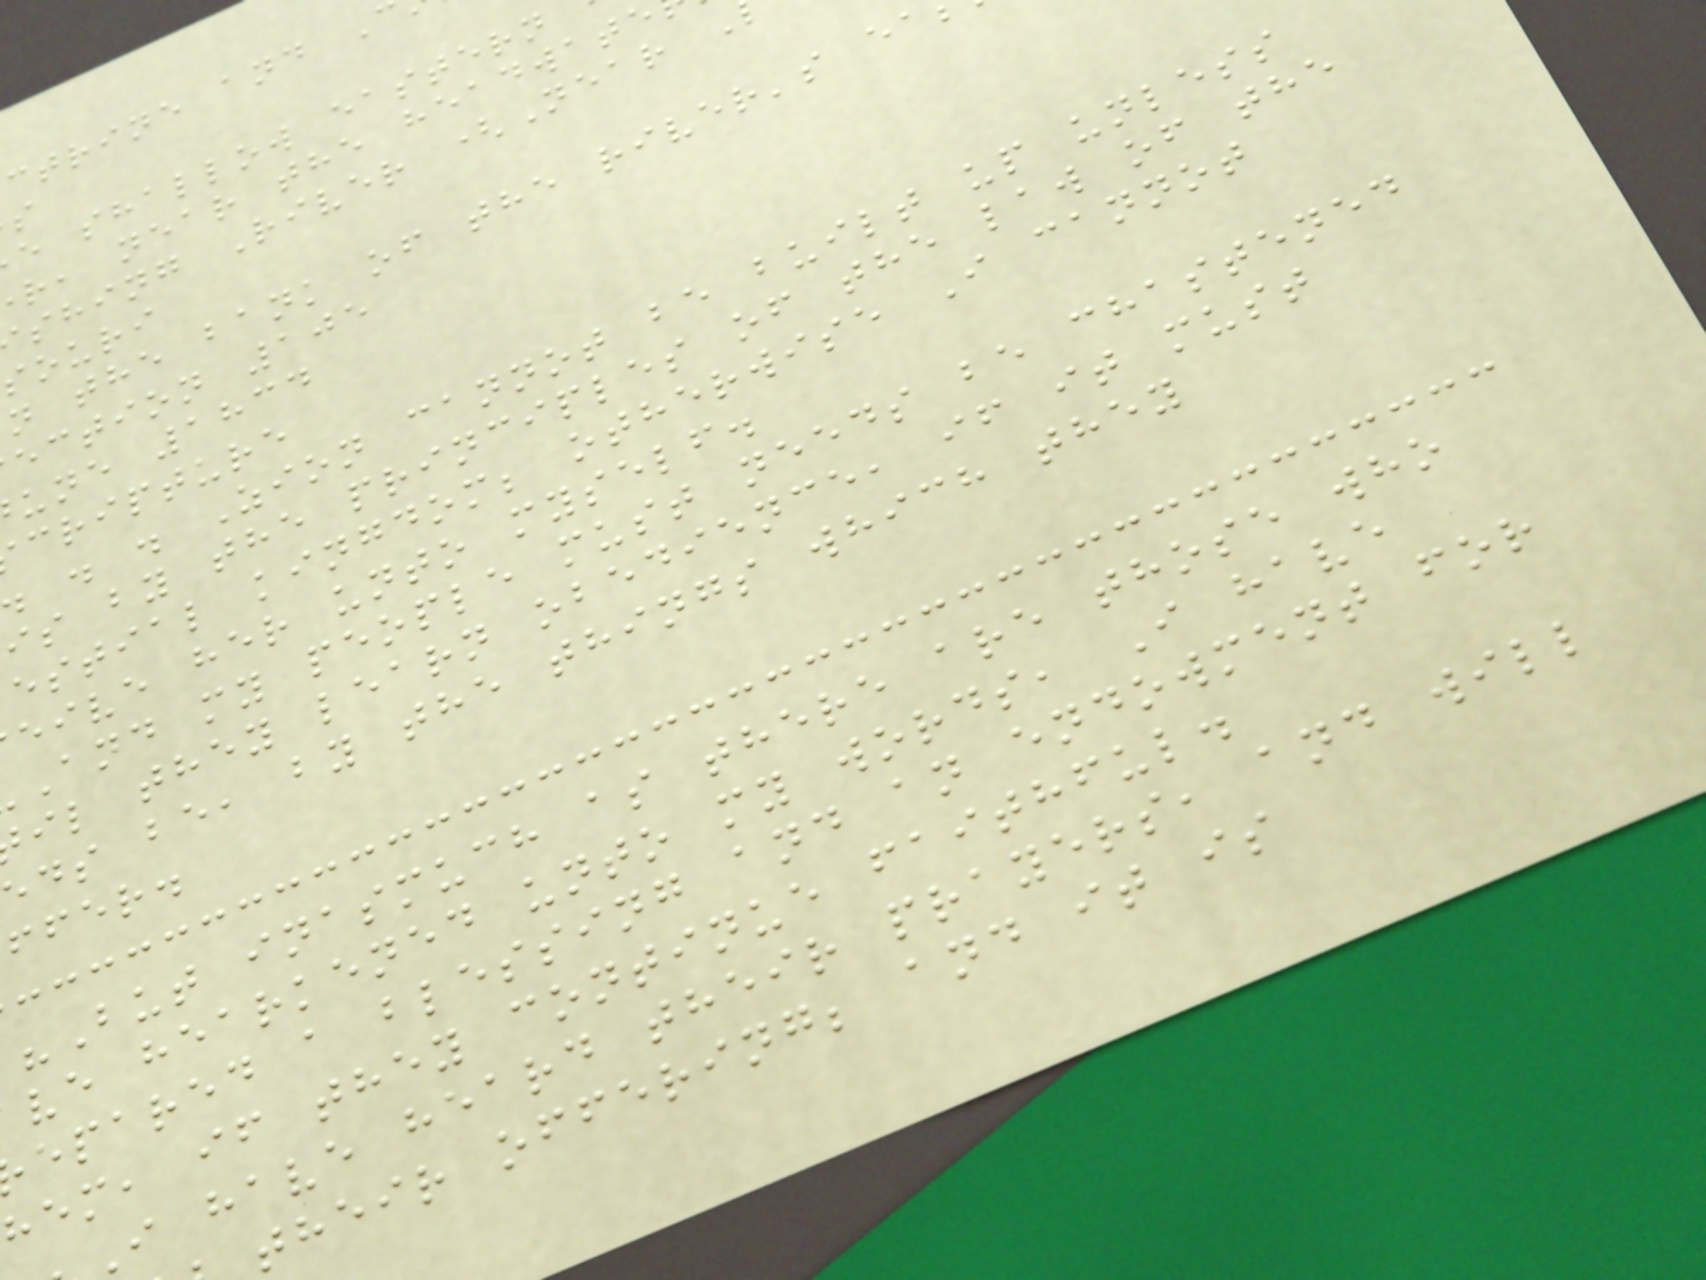ctrine and
e shallow eastern
r, near the headwate
shing River (Near
souri
n the bank of the river's ea
ection 105
une 1834
cripture
. . Zion cannot be built up unless
is by the principles of the law of the
estial kingdom; otherwise I cannot
eive her unto myself.
And my people must needs be chastened
il they learn obedience, if it must
eds be, by the things which they
ffer.
"But inasmuch as there are those who
ve hearkened unto my words, I have
epared a blessing and an endowment for
hem, if they continue faithful.
i have heard their prayers, and will
their offering; and it is
